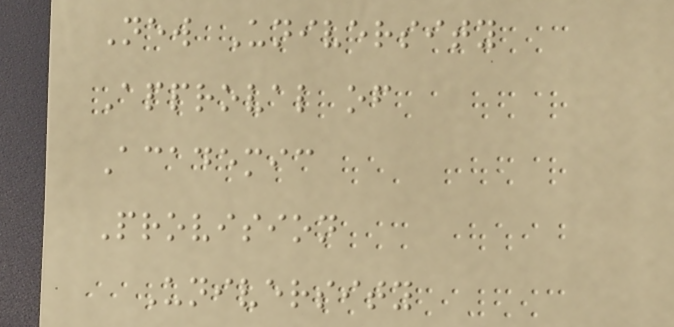New University
Approval of
Academic
Provision
University
